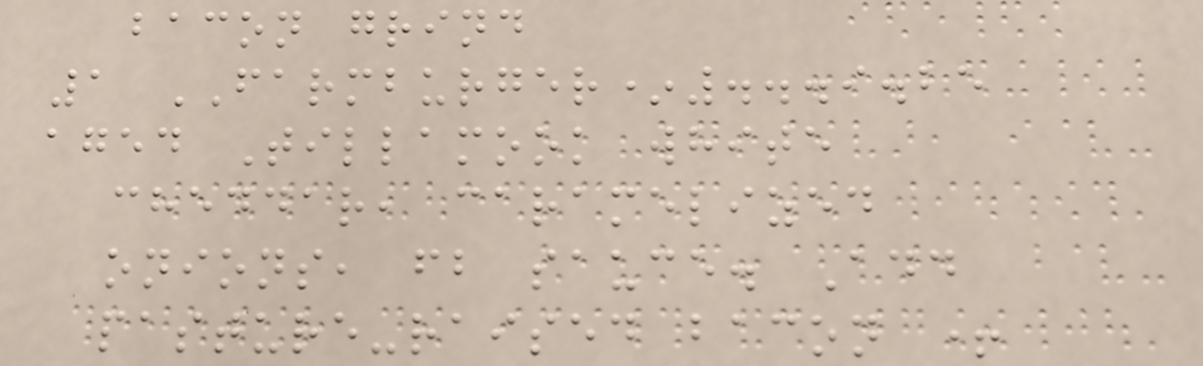bacon grind
1 FARMBURGER*...9.25
aged Tillamook white
cheddar, caramelized
onions, fb sauce. Add
pasture-raised bacon +
